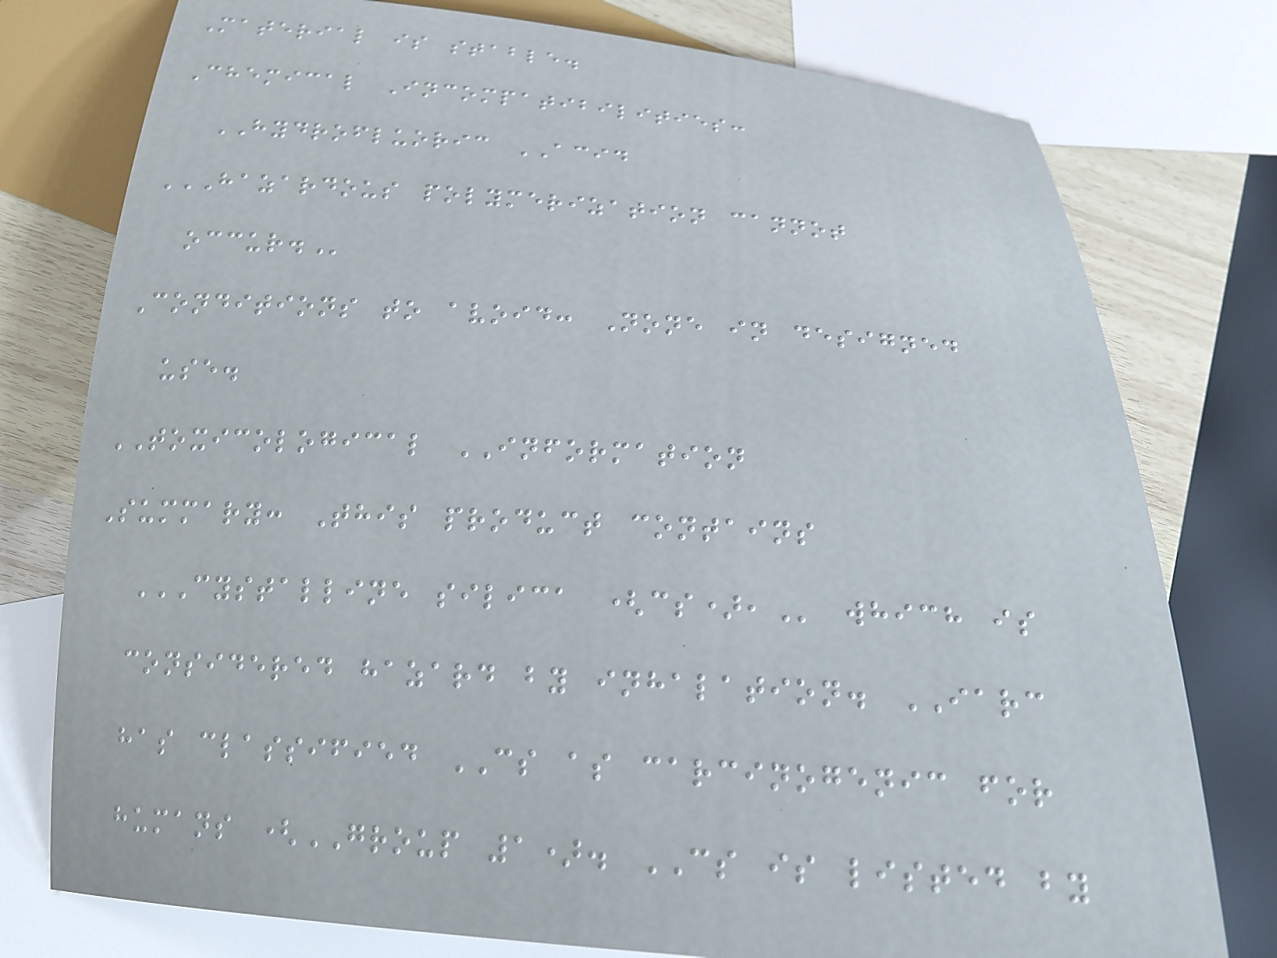Material is stable.
Chemical Incompatibilities:
HYDROFLUORIC ACID
HAZARDOUS POLYMERIZATION CANNOT
OCCUR.
Conditions to avoid: None in designed
use.
TOXICOLOGICAL INFORMATION
Summary: This product contains
CYSTALLINE SILICA (CS), which is
considered hazard by inhalation. IARC
has classified CS as carcinogenic for
humans (GROUP 1). CS is listed by
